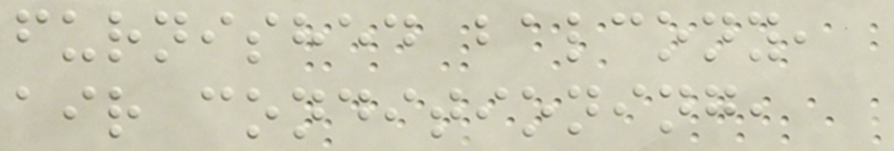furnished balcony,
air conditioning,
